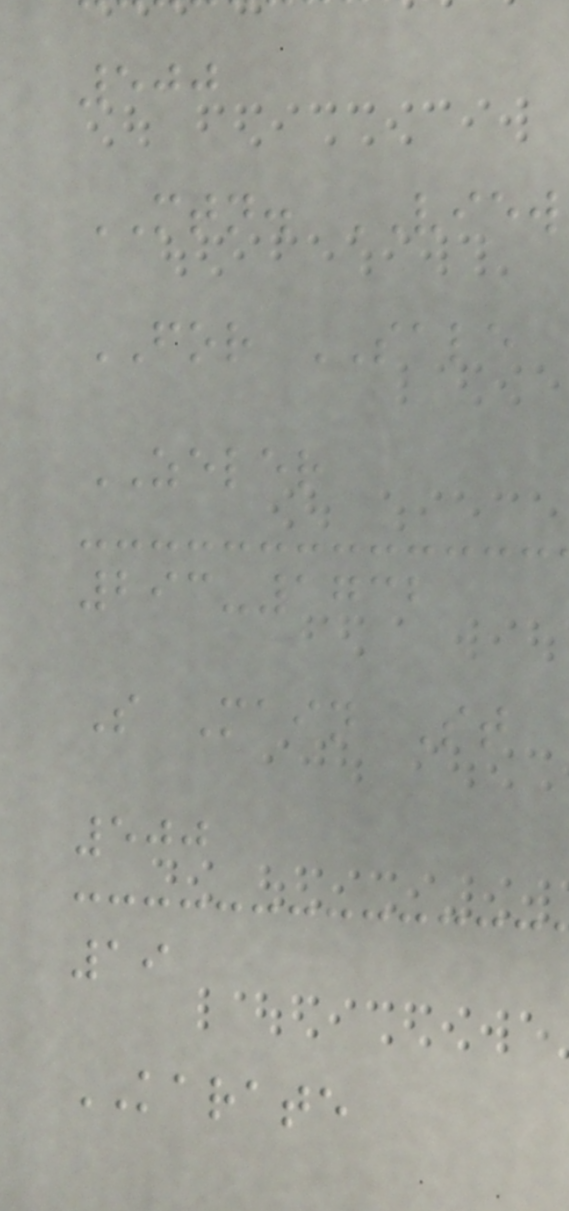500
MTN. VIEW
FOR SALE
ZELER
293-1732
S Main St
500
19
KARATE
